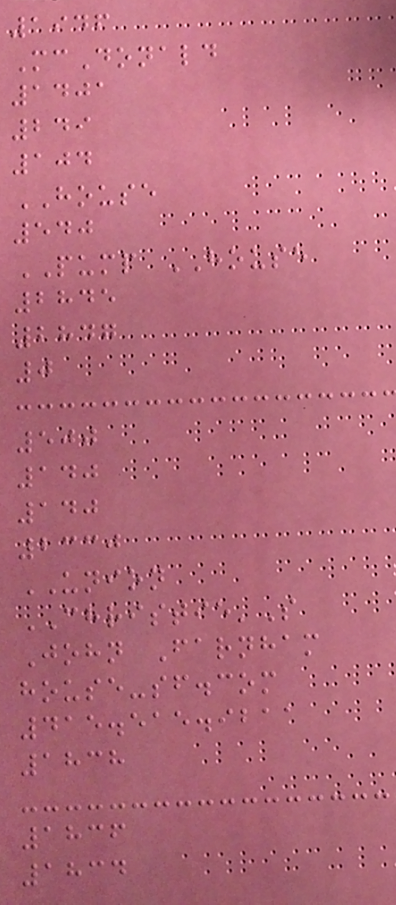1946
McDonald
1401
249
104
HOUSE
540
PUMP HOUSE
2845
2847
0
500
140
140
2330
UNION
CHRISTIE'S
John Farnham
house-sf.com
415.515.9211
1838
1836
1834
